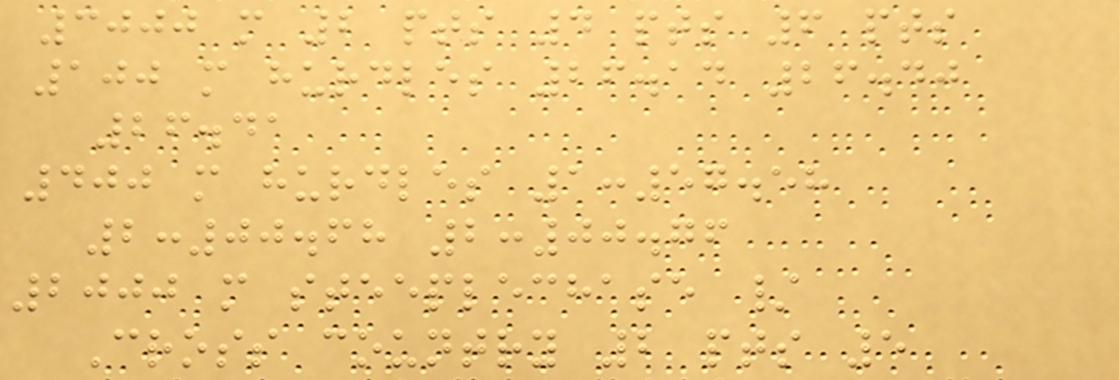3000 m 2 pts 4 pts 6 pts
100 m hurdles 26.14 26.40
26.41
400 m hurdles 1:57.58
2:00.68 2:00.76
2000 m steeplechase /
Cross country 2 pts 5
